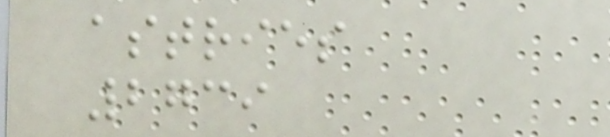astries
2739
